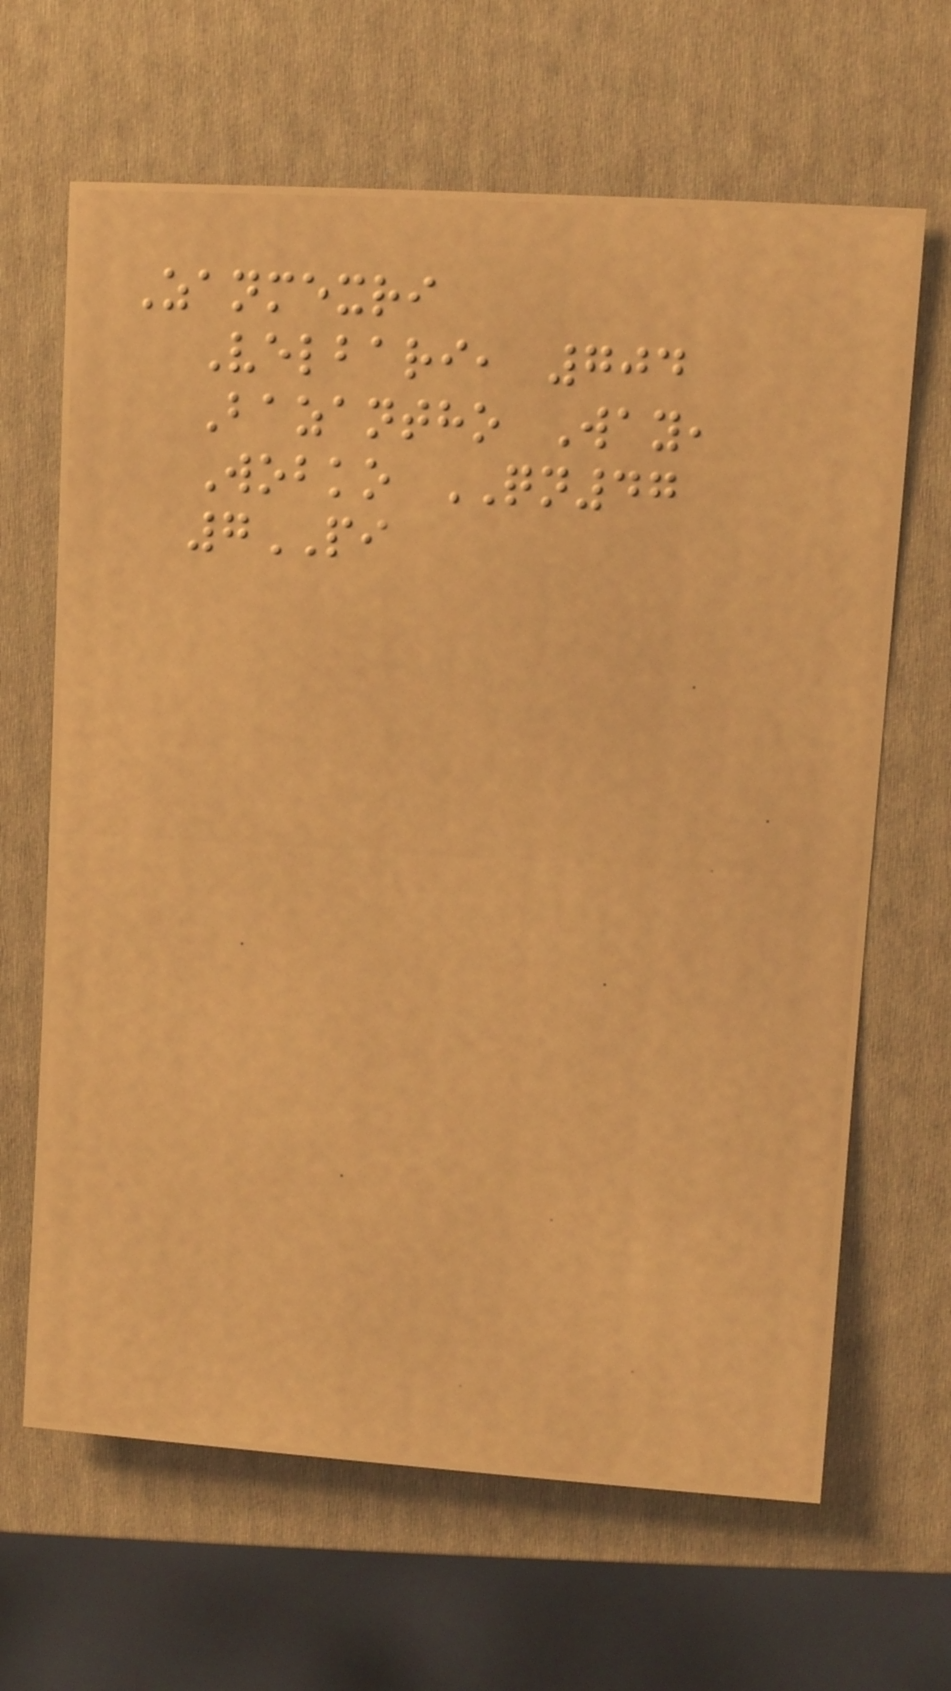Zanmexri
Velbari, 704
Bazantho Way,
Wobko QN47
7PI
